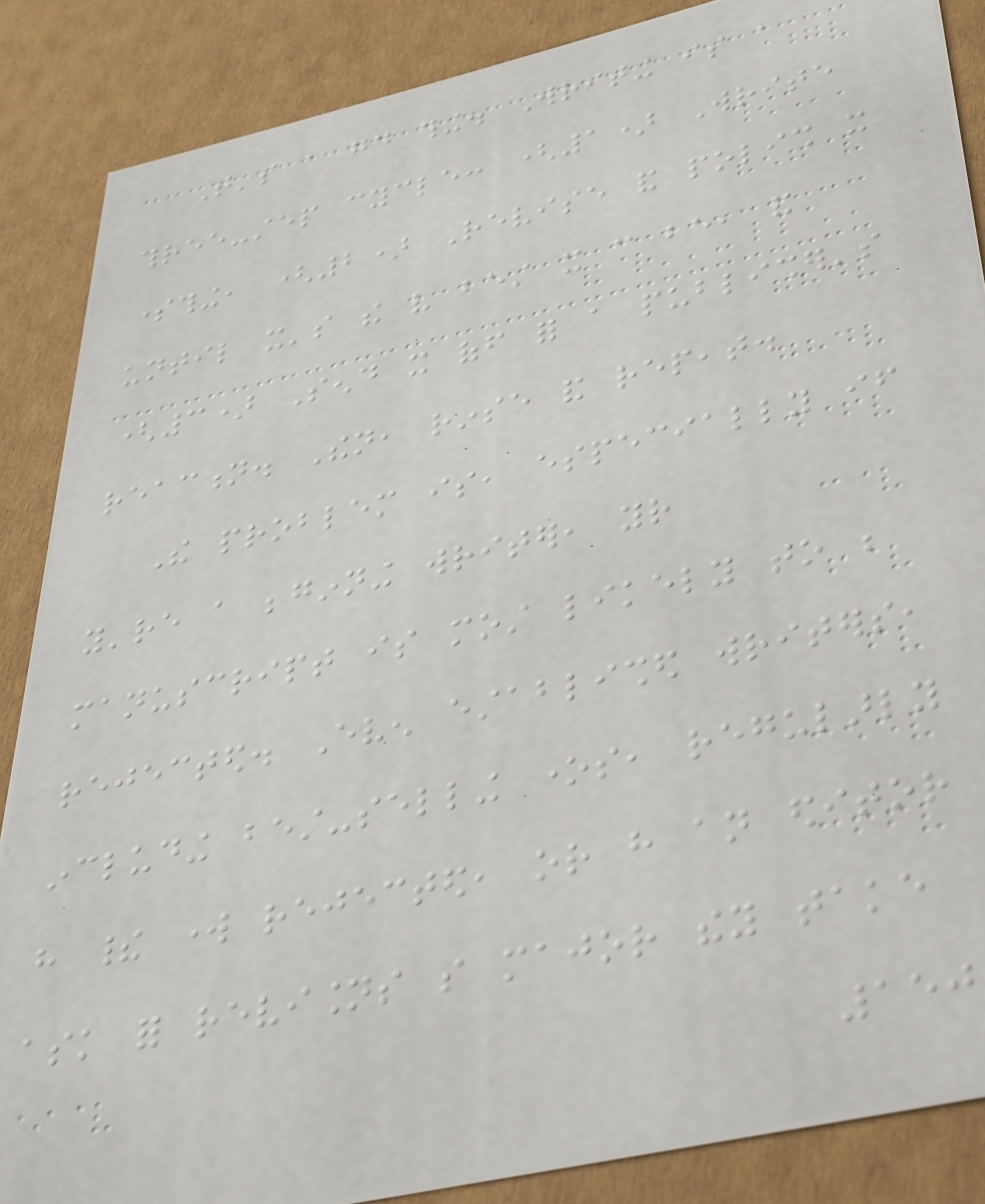That's a good thing. Writing is a
three-step cycle: (1) Write
something, (2) Revise and polish it
until it's the very best it can be, and
(3) Send it off for a publisher's
reaction. Then, rinse and repeat.
The problem is, especially if
you're a beginning writer, your
manuscript is most likely to be
rejected. Even established writers,
including best-selling ones, regularly
have their work rejected, or have an editor
ask for revisions so major they take
150
